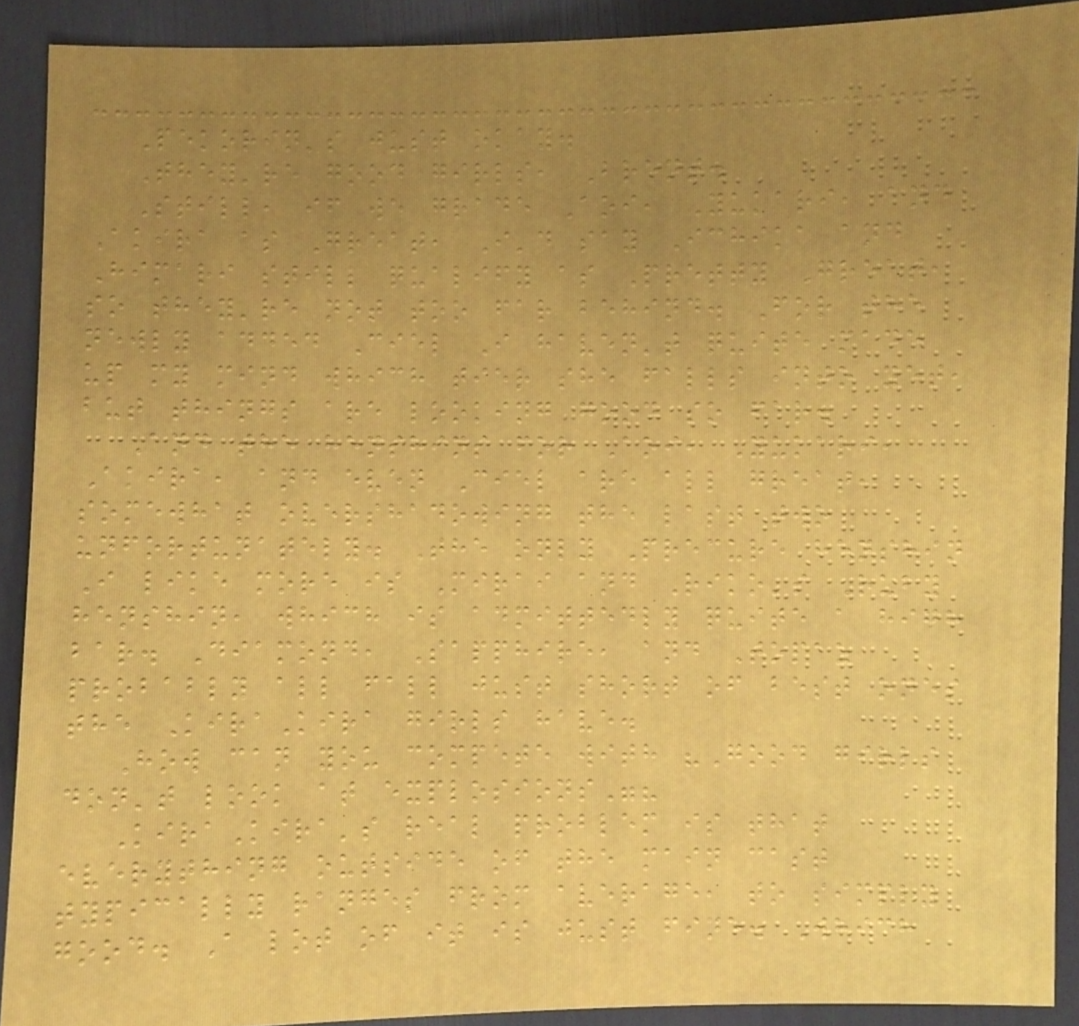Pekorin's just okay.
They're good girls, Brent.
Still, if we grade Aoi, Yukari, and
Akira as Great, I'd say Ichika and
Himari still qualify as Pretty Great,
so they're not too far behind. For the
newly added Ciel I haven't quite made
up my mind which tier she falls into yet,
but things are looking good so far.
And the henshins for Aoi, Yukari,
Akira, and even Ciel are all great,
somewhat overshadowing the last two
unfortunately. The only Precure henshin
I like more is Mirai and Riko's Ruby
henshin, which is admittedly quite a high
bar. Diamond, Sapphire, and Topaz
probably all fall just short of best ones
the KiraKira girls have.
How can you compete with "Good girls
don't look at explosions"?
KiraKira's real problem is that
everything outside of the main cast
typically ranges from average, to simply
good. A lot of it is just fine. Which
